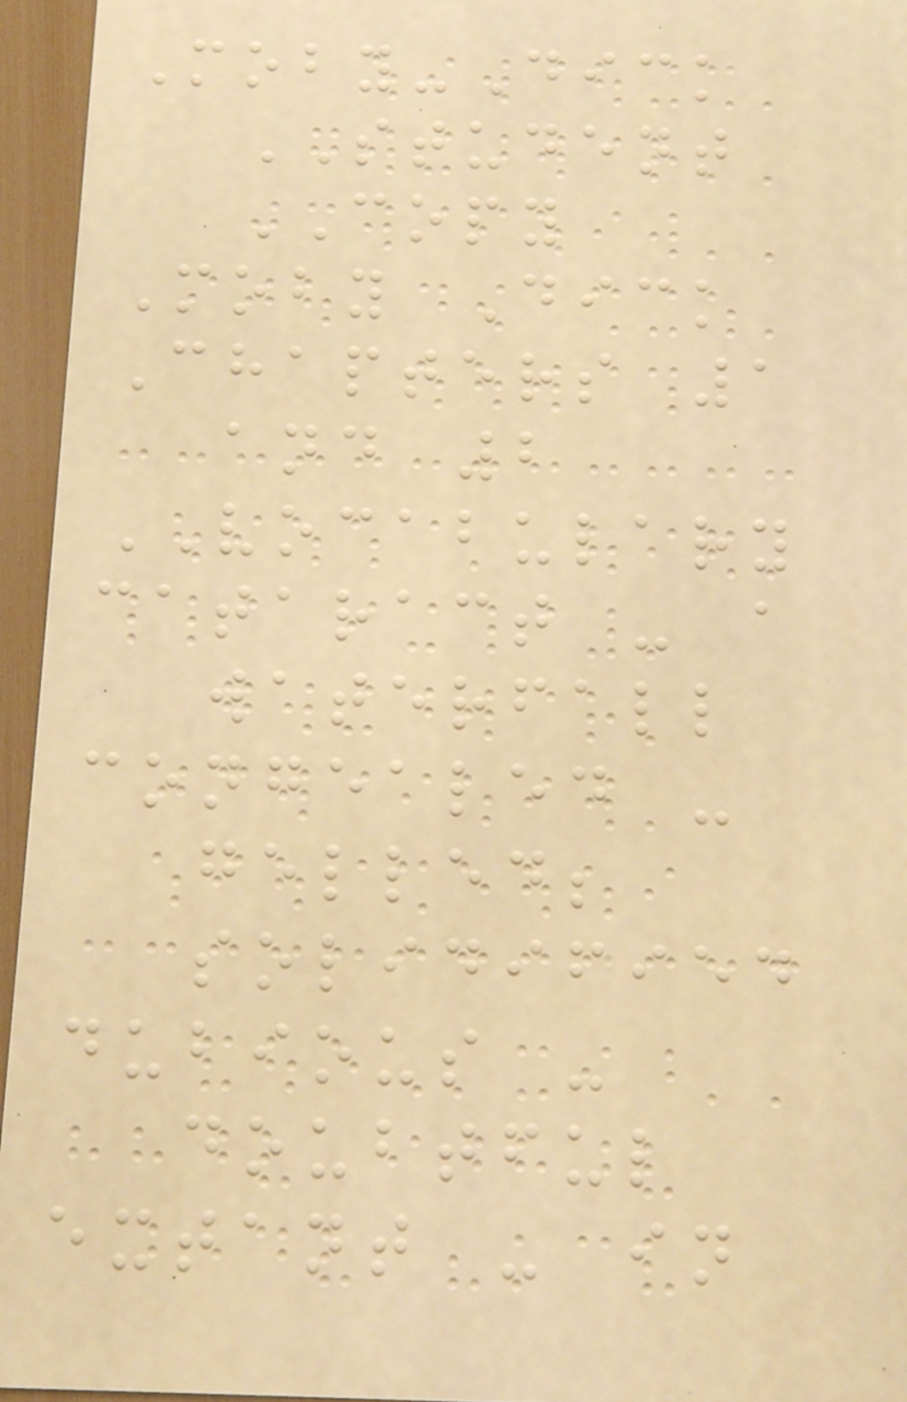Moby-Dick
STUDENT
COPY
Moby Dick
Chapters 1
and 2
VOCABULARY
cataract - a
waterfall
congealed -
gelled;
solidified
dubious -
doubtful
extant - in
